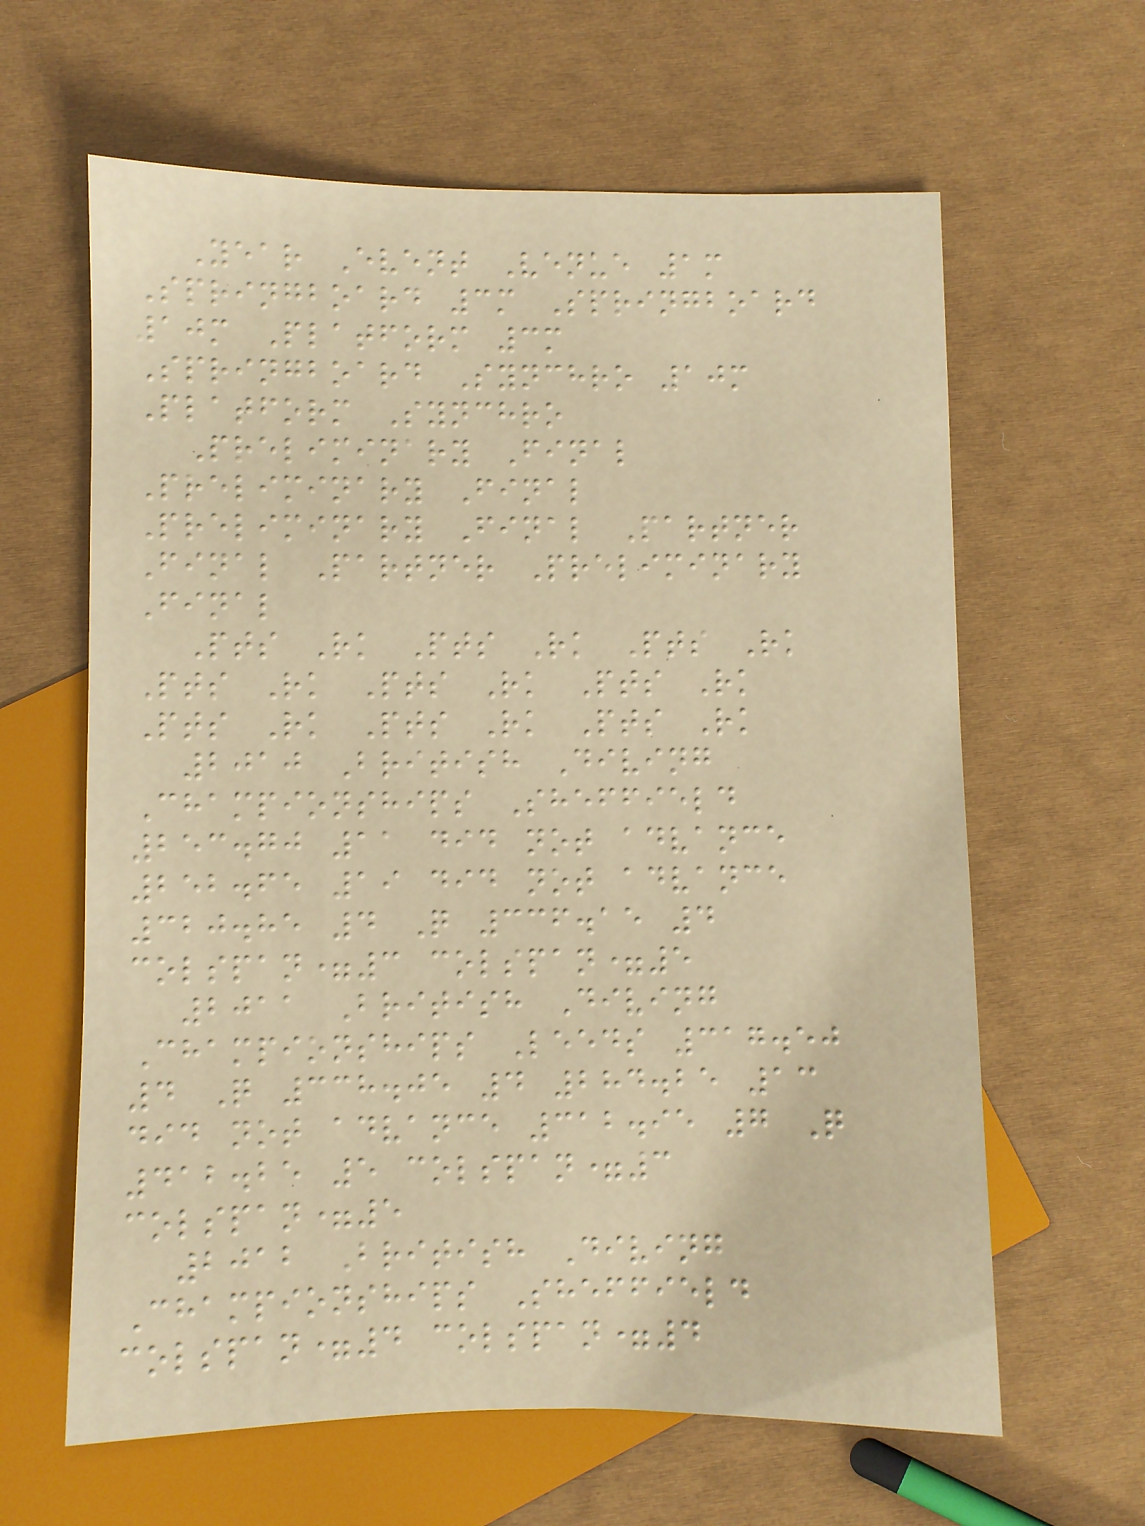Year Event Venue 1m
Springboard 3m Springboard
10m Platform 3m
Springboard Synchro 10m
Platform Synchro
Preliminary Final
Preliminary Final
Preliminary Final Partner
Final Partner Preliminary
Final
Pts Rk Pts Rk Pts Rk
Pts Rk Pts Rk Pts Rk
Pts Rk Pts Rk Pts Rk
2010 British Diving
Championships Sheffield
253.70 11 did not advance
252.65 19 did not advance
320.85 4 Q 336.15 4
colspan=3 colspan=5
2011 British Diving
Championships Leeds 317.50
4 Q 338.05 4 284.25 13
did not advance 312.95 7 Q
412.25 5 colspan=3
colspan=5
2012 British Diving
Championships Sheffield
colspan=4 colspan=4
